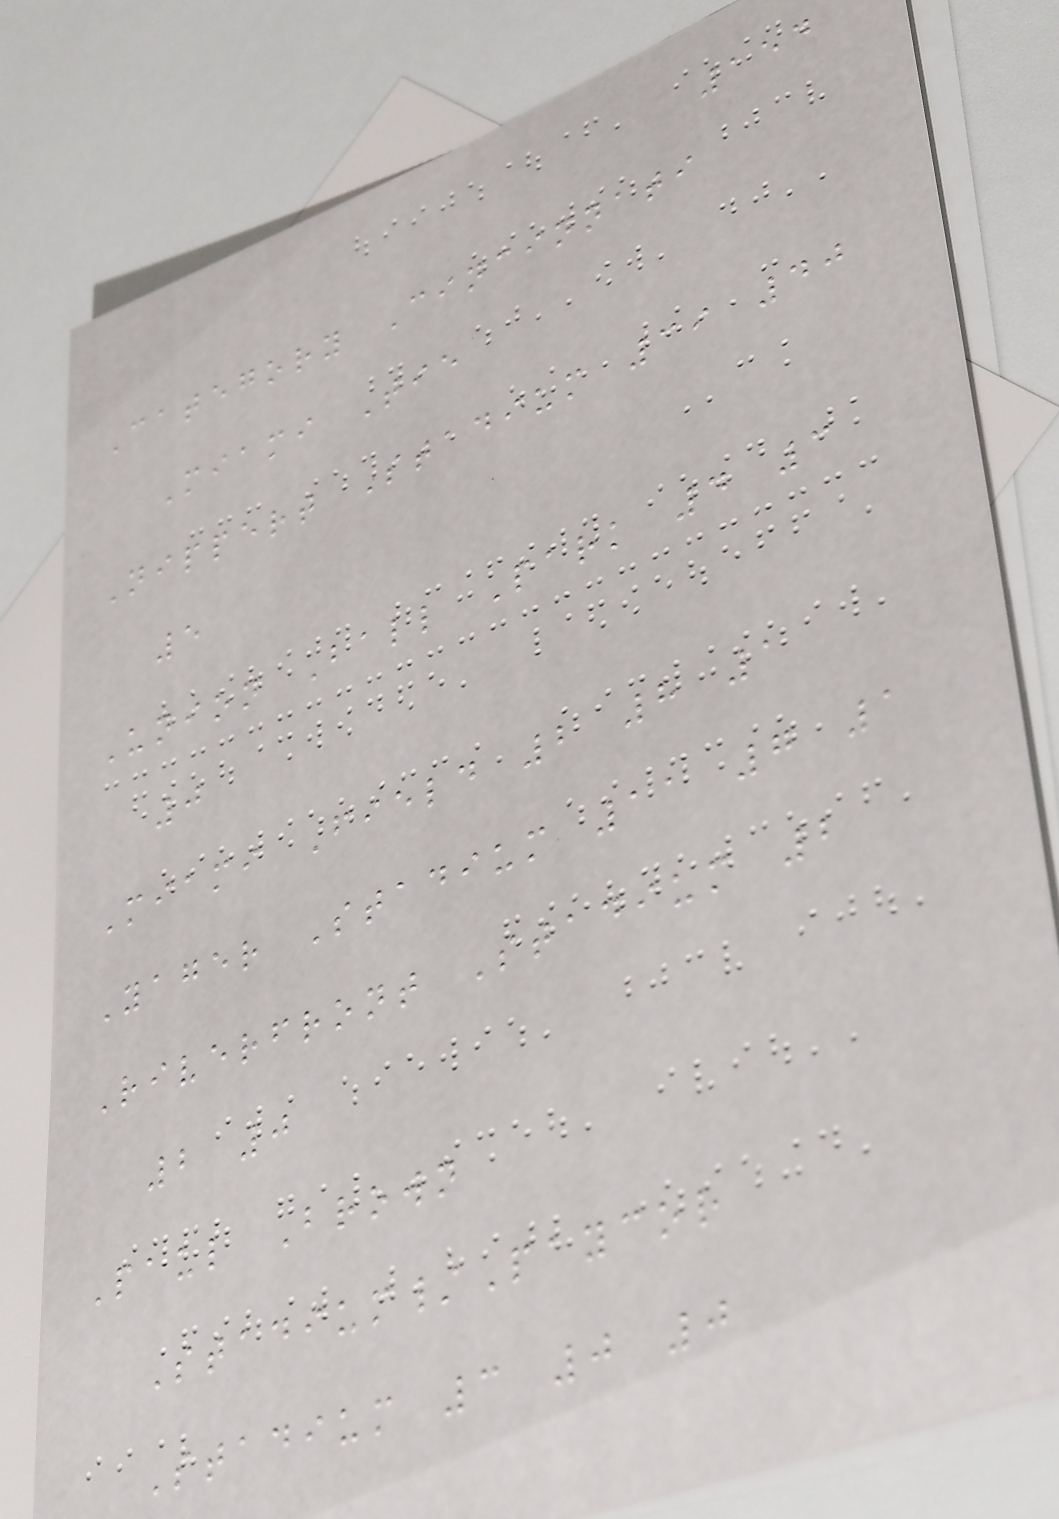154
Category Cincinnati
Miami Tie
Nippert Stadium 39 40
5
Union Ball Park 4 3
0
Miami Field 2 8 1
Yager Stadium 11 7 1
Riverfront Stadium 2
2 0
Paul Brown
Stadium/Paycor
Stadium 3 0 0
